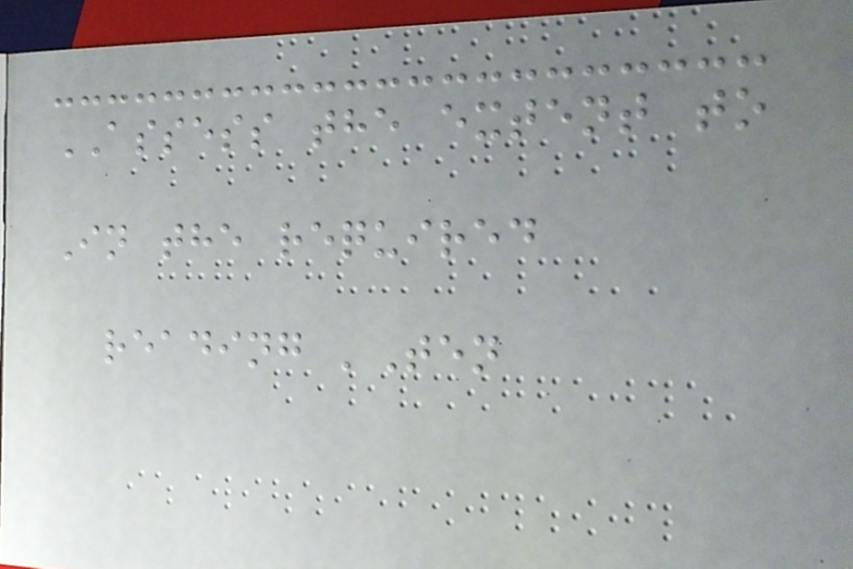ASSESS the extent to
In the required
reading 'Ten
